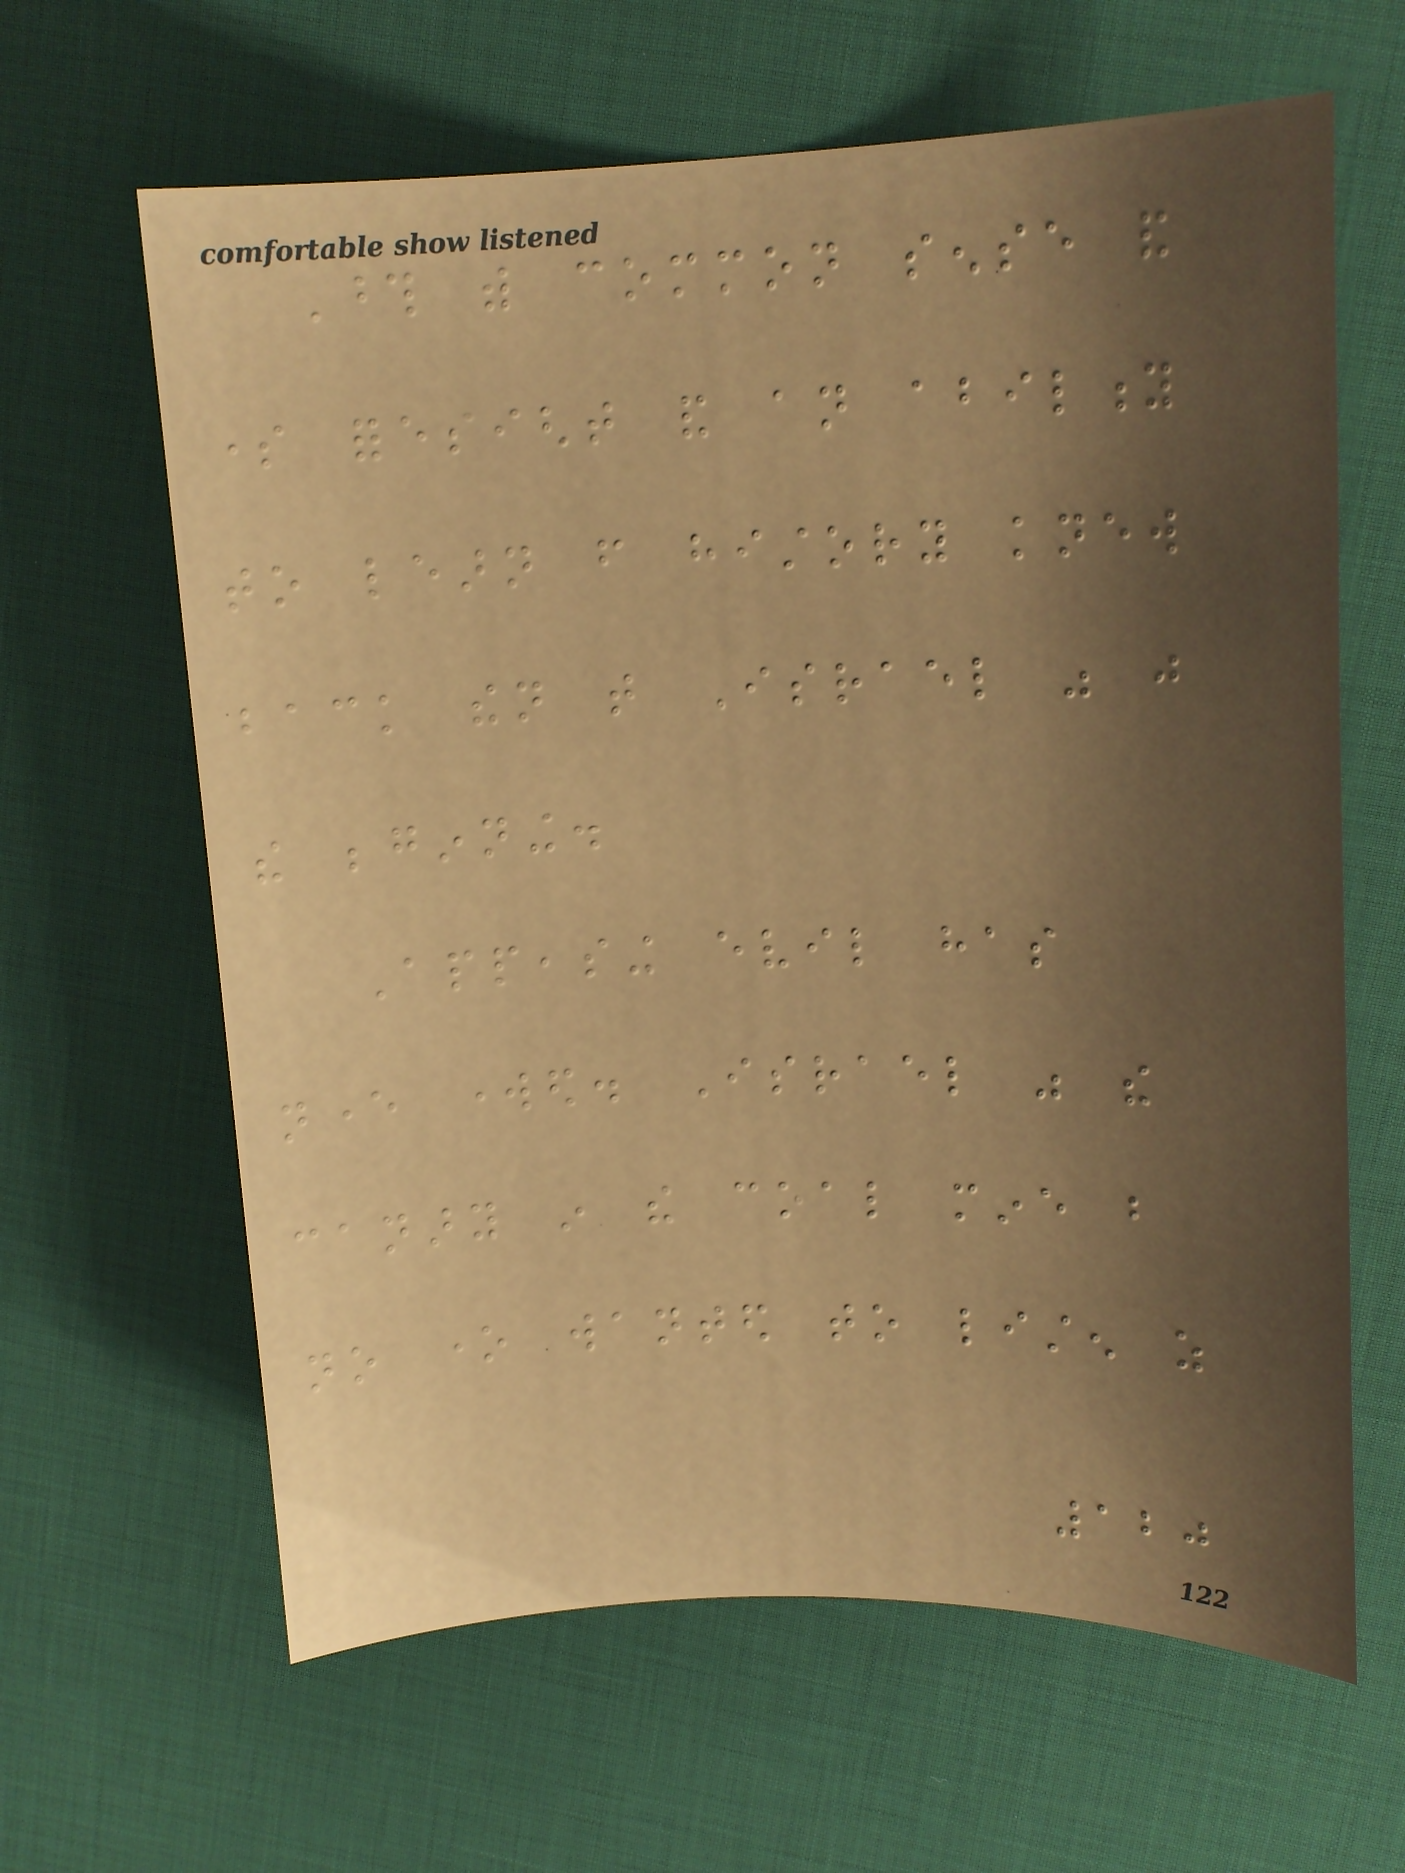Those with common sense and
some foresight and an ability
to learn from history knew
back then that Israel was just
the beginning.
Appeasing evil has
never worked. Israel was the
canary in the coal mine but
no one wanted to listen as
120
